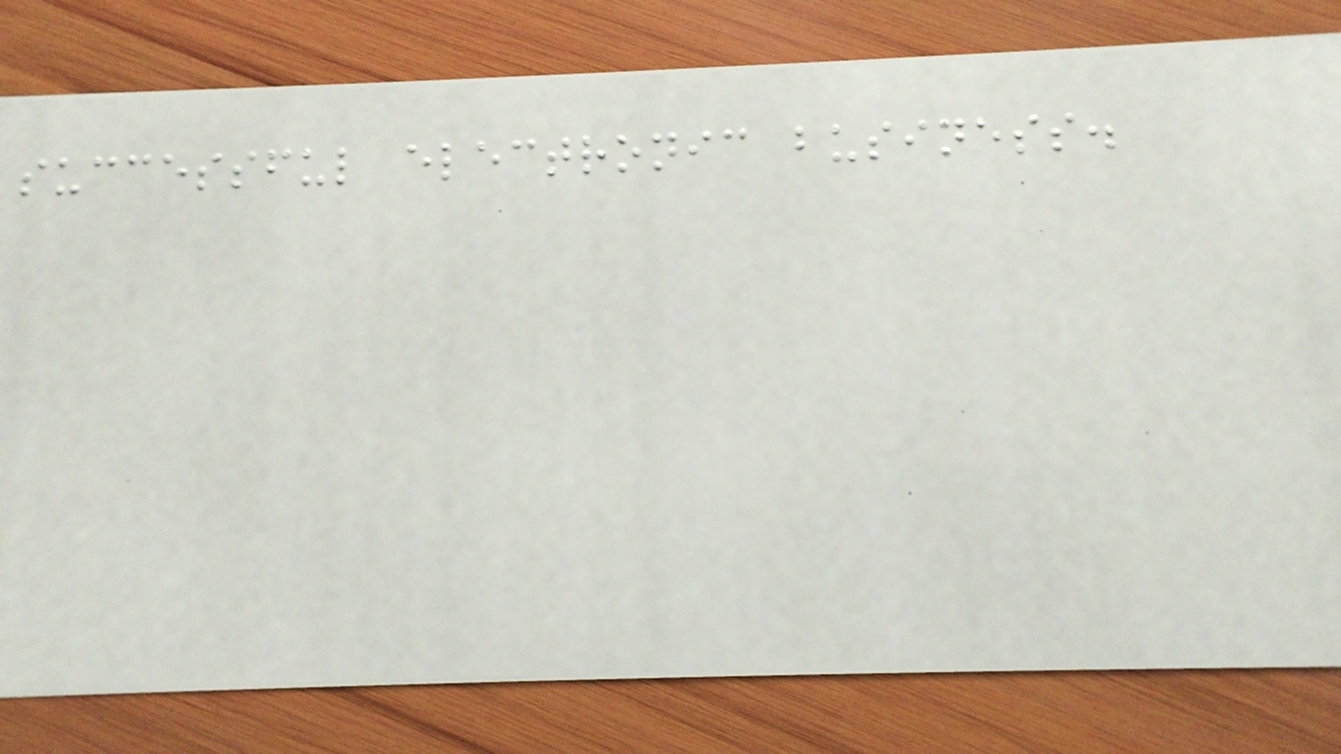successful electronic business.
